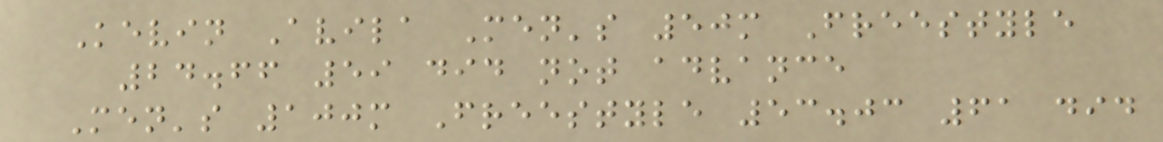Kevin Avila Men's 50m Freestyle
24.66 59 did not advance
Men's 100m Freestyle 53.03 61 did
